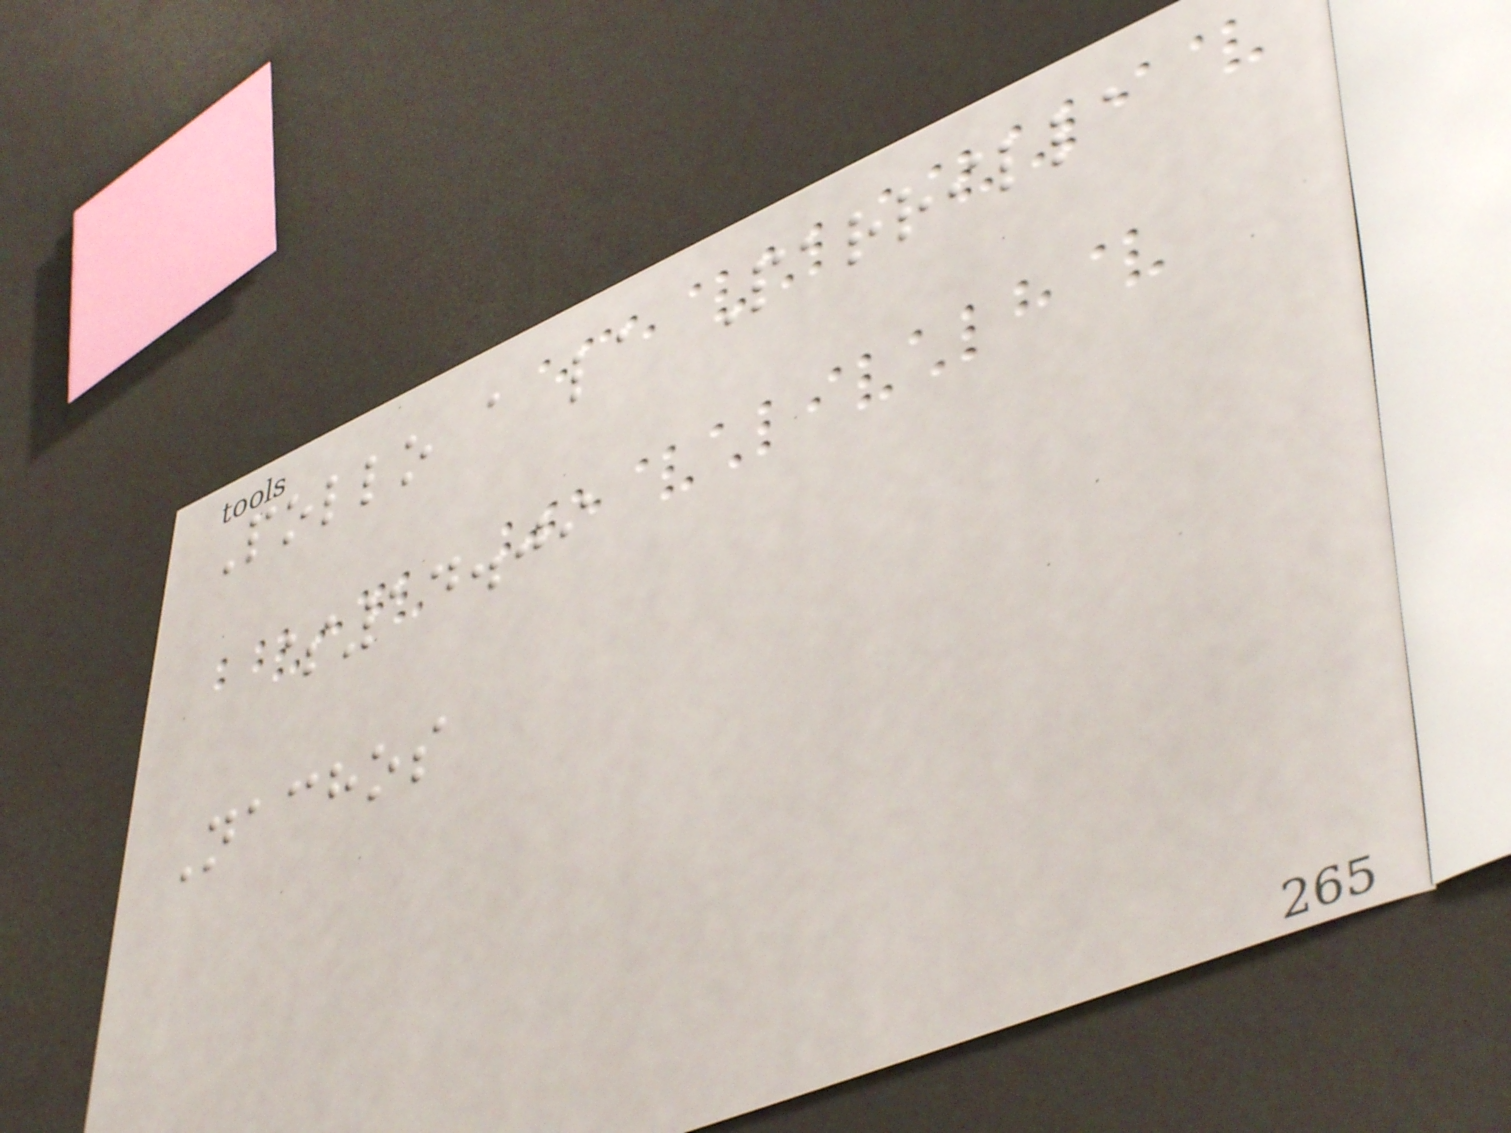Pollo a la Parrilla
$14.09
Nachos
